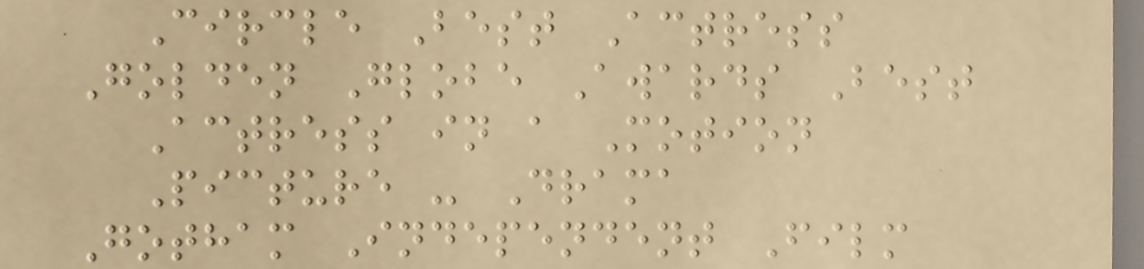Circle Best Actress
Golden Globe Awards Best
Actress in a Motion
Picture - Drama
Gotham Independent Film
